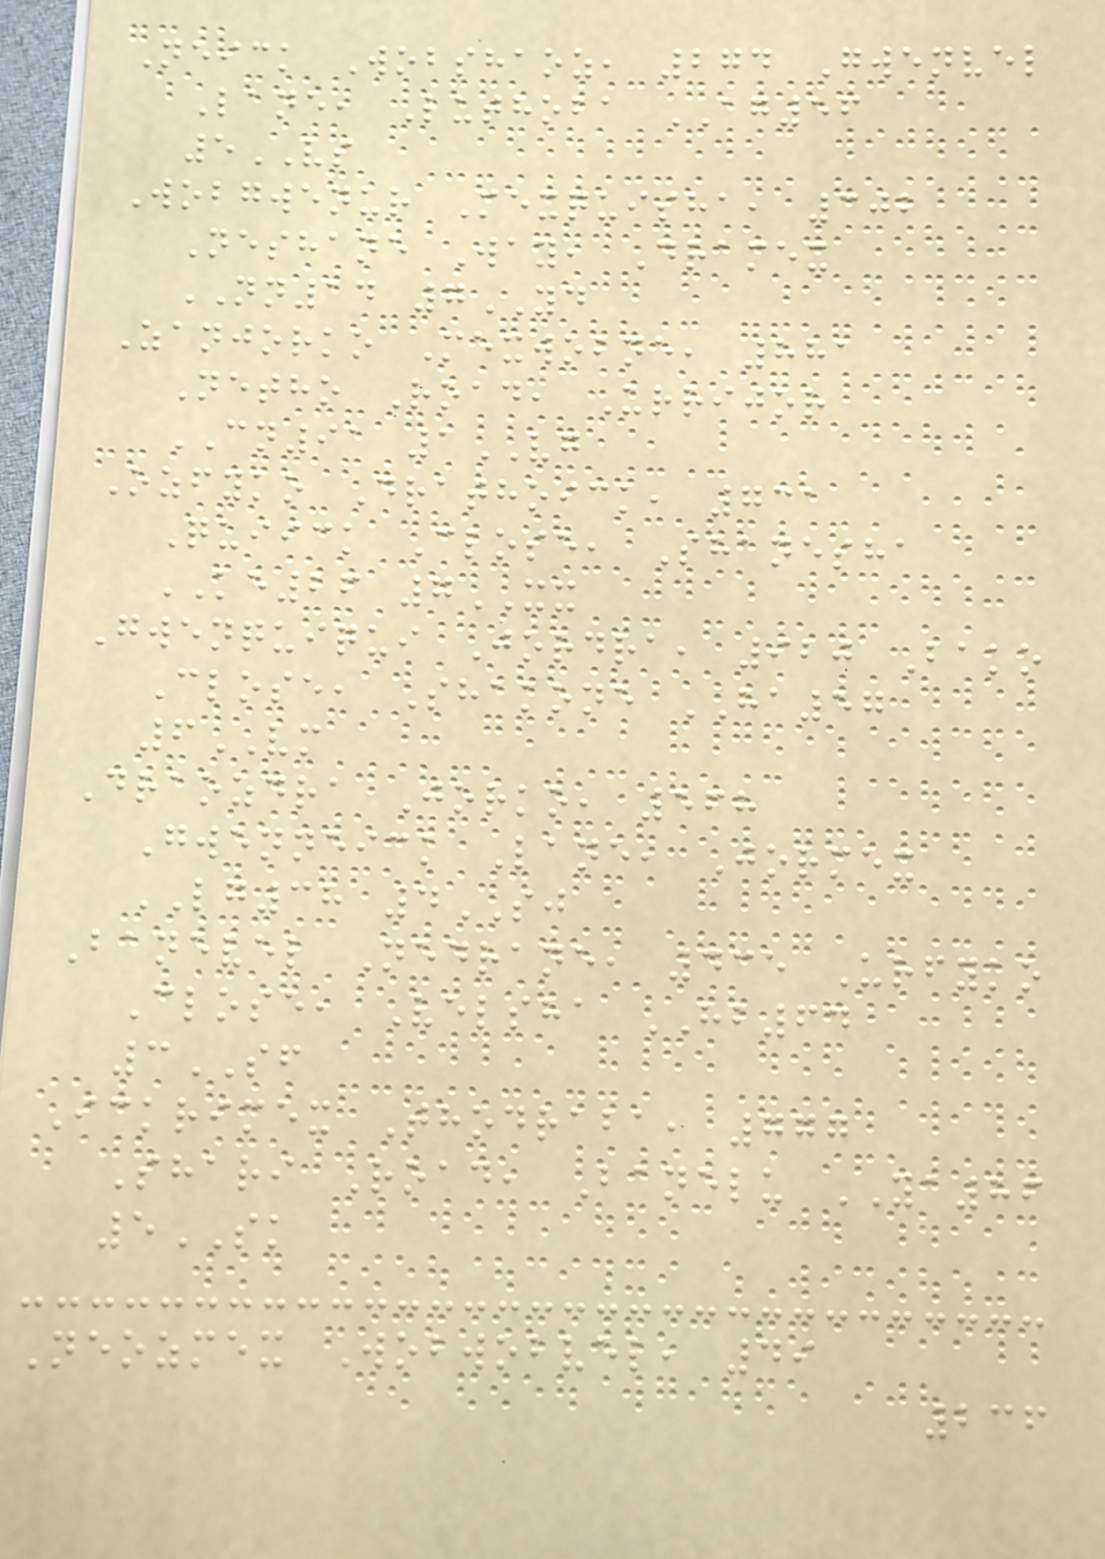Neick Wobshaoz, 274 Gwenvel
Lane, Luthoba AG56
5VS
Wobgwenur Mexquisha, 302
Neshane Way, Dramex
NN14 7YD
Zanjorko Mexwobne, 881
Netho Road, Urrijor
CN91 1VG
Ozfyko Drathoick, 731
Quiick Close, Shanesha
KE26 7XX
Gwenquiqui Jordra, 920 Bako
Close, Shakone HA57
6VM
Draozdra Jorko, 568
Gwenneick Lane, Jormex
LG38 4SJ
Banevel Nedrane, 435 Urfyko
Close, Velsha HB64
3SF
Ickrimex Thodraba, 777
Shari Road, Banelu YA86
5SK
Neozmex Wobwobvel, 49
236
